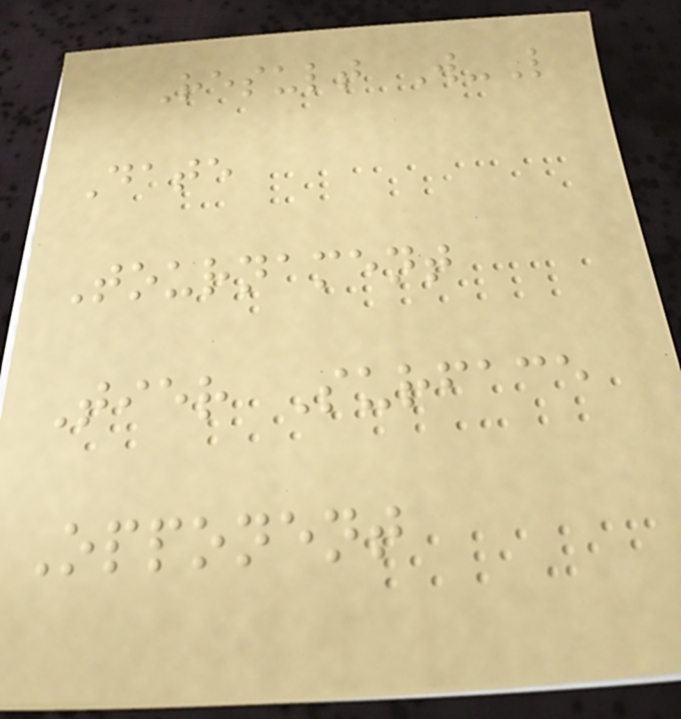Result W-L
Date
Tournament
Tier Surface
Opponent
